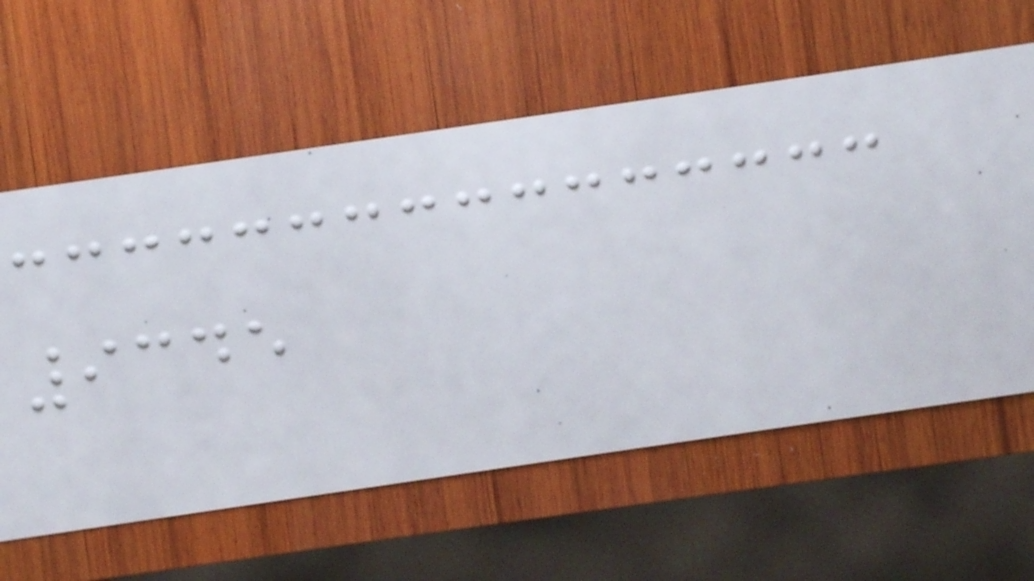9345
